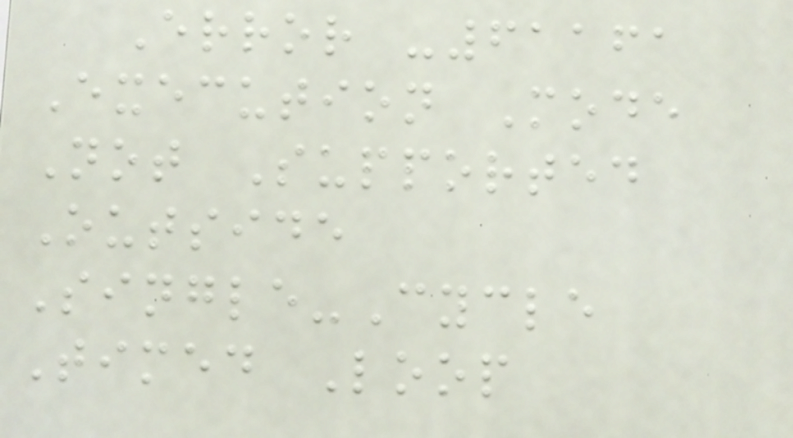Error -61161
Execution Mode
Not Supported
Outside
Single-Cycle
Timed Loop
